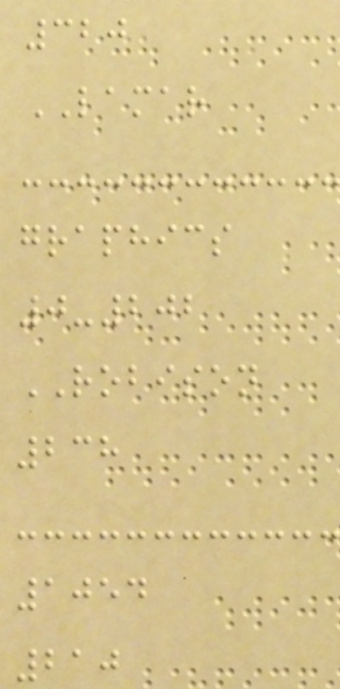320
LAMAR
graphics
0-202
ROBISON
238
1054
210
